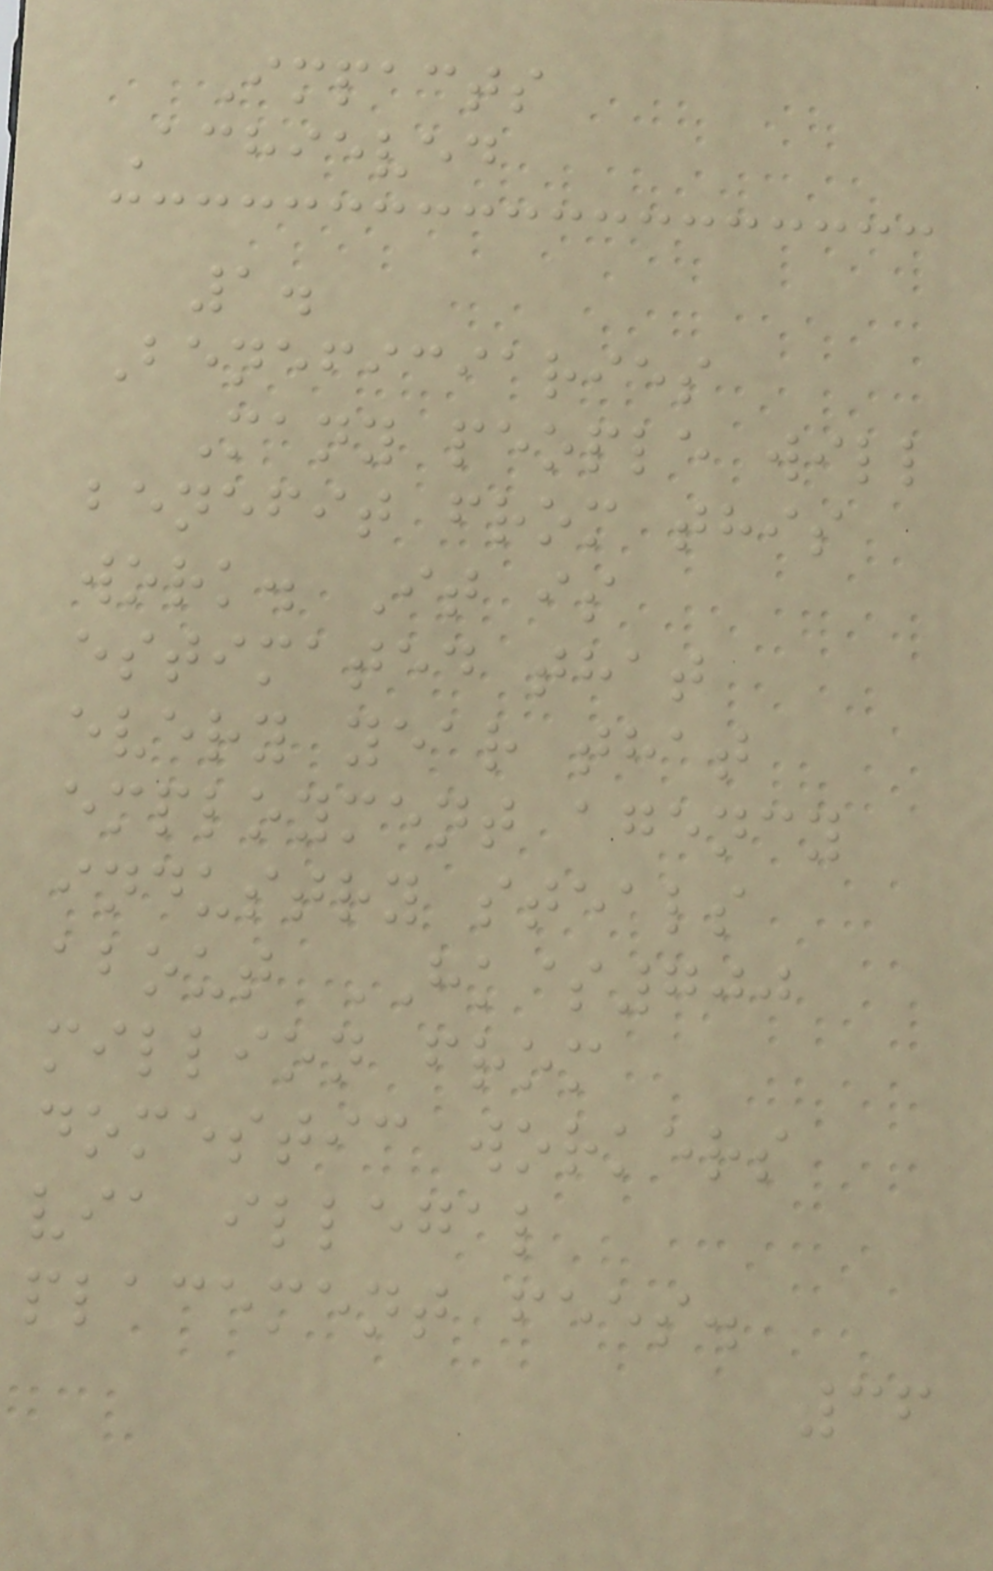Impacts
Achieved
1.
Beneficiaries
Many people will
benefit from this
work. It is
estimated that
every year that
employment agency
industry steals
about HK$700
million from
domestic workers
via illegal
placement fees.
36
